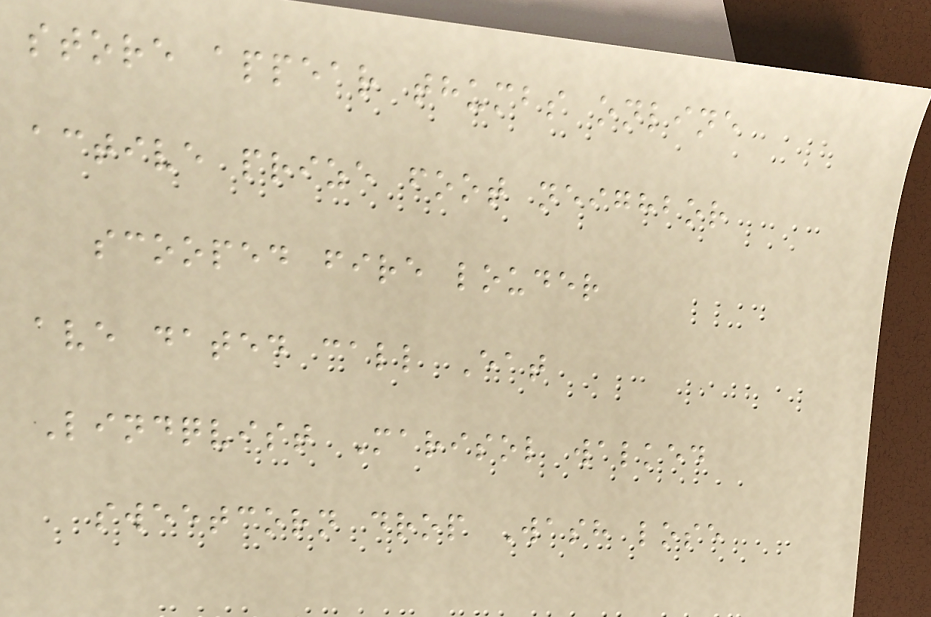store appear thumbs online
active prize foot neighbor
scooped fire louder
ave dated call Eat
Lindqvist Marisol walked
sweetcorn drop Wash lose
